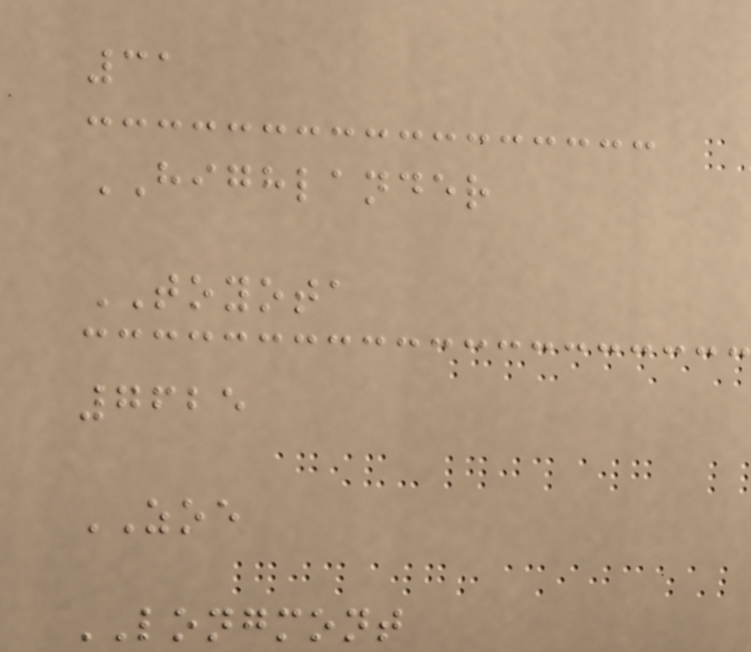31
HIGHLANDER
TOYOTA
7625
ZOE
LONGMONT
